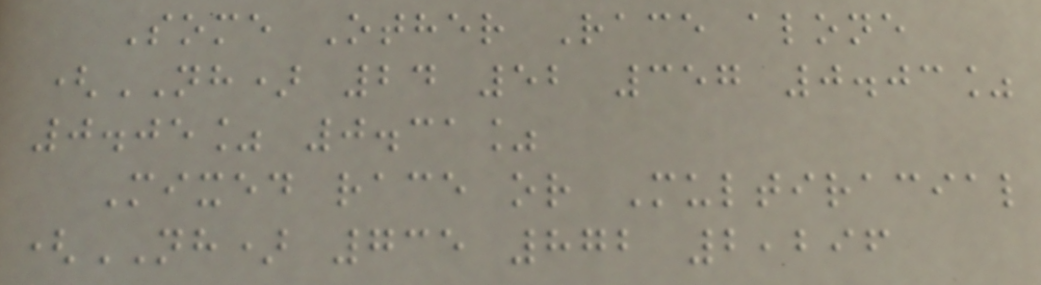Some Other Race alone
(NH) 24 52 357 0.03%
0.05% 0.31%
Mixed race or Multiracial
(NH) 735 872 2,296
